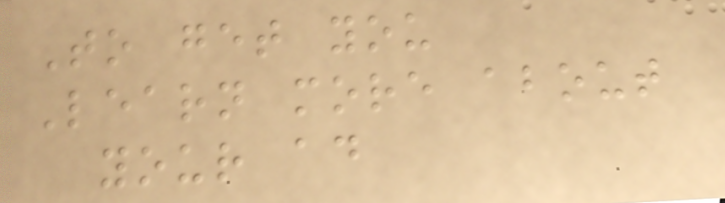To get you
Learn more about
your ad
